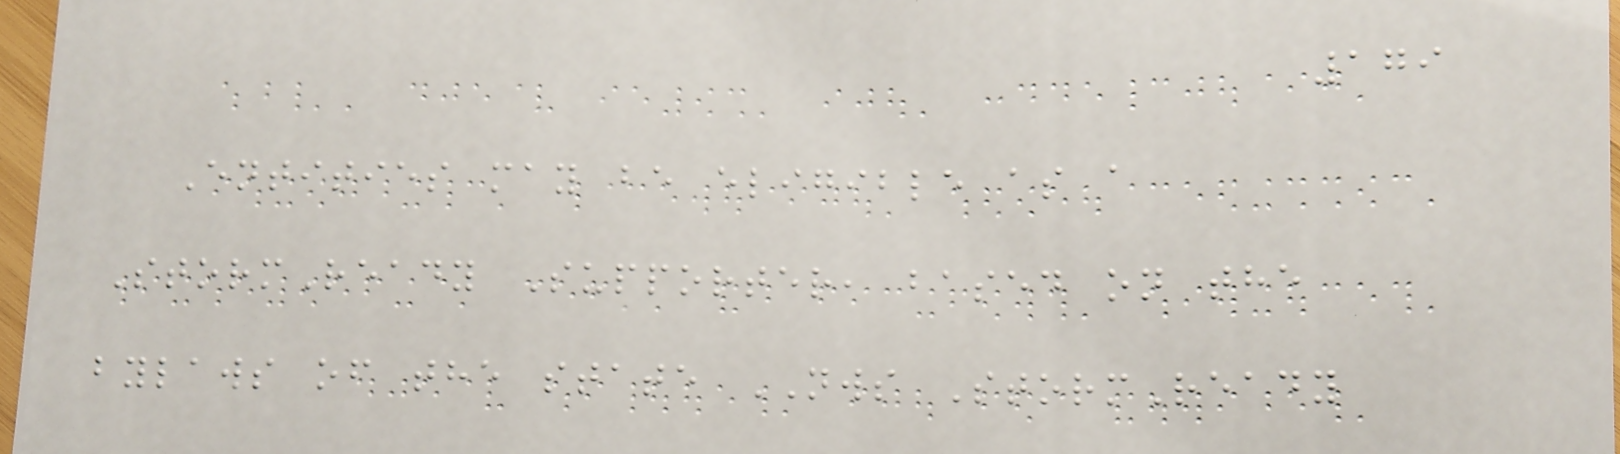179
Entities may be eligible as a
StormReady Supporter, based on the
bylaws of the state NWS StormReady
